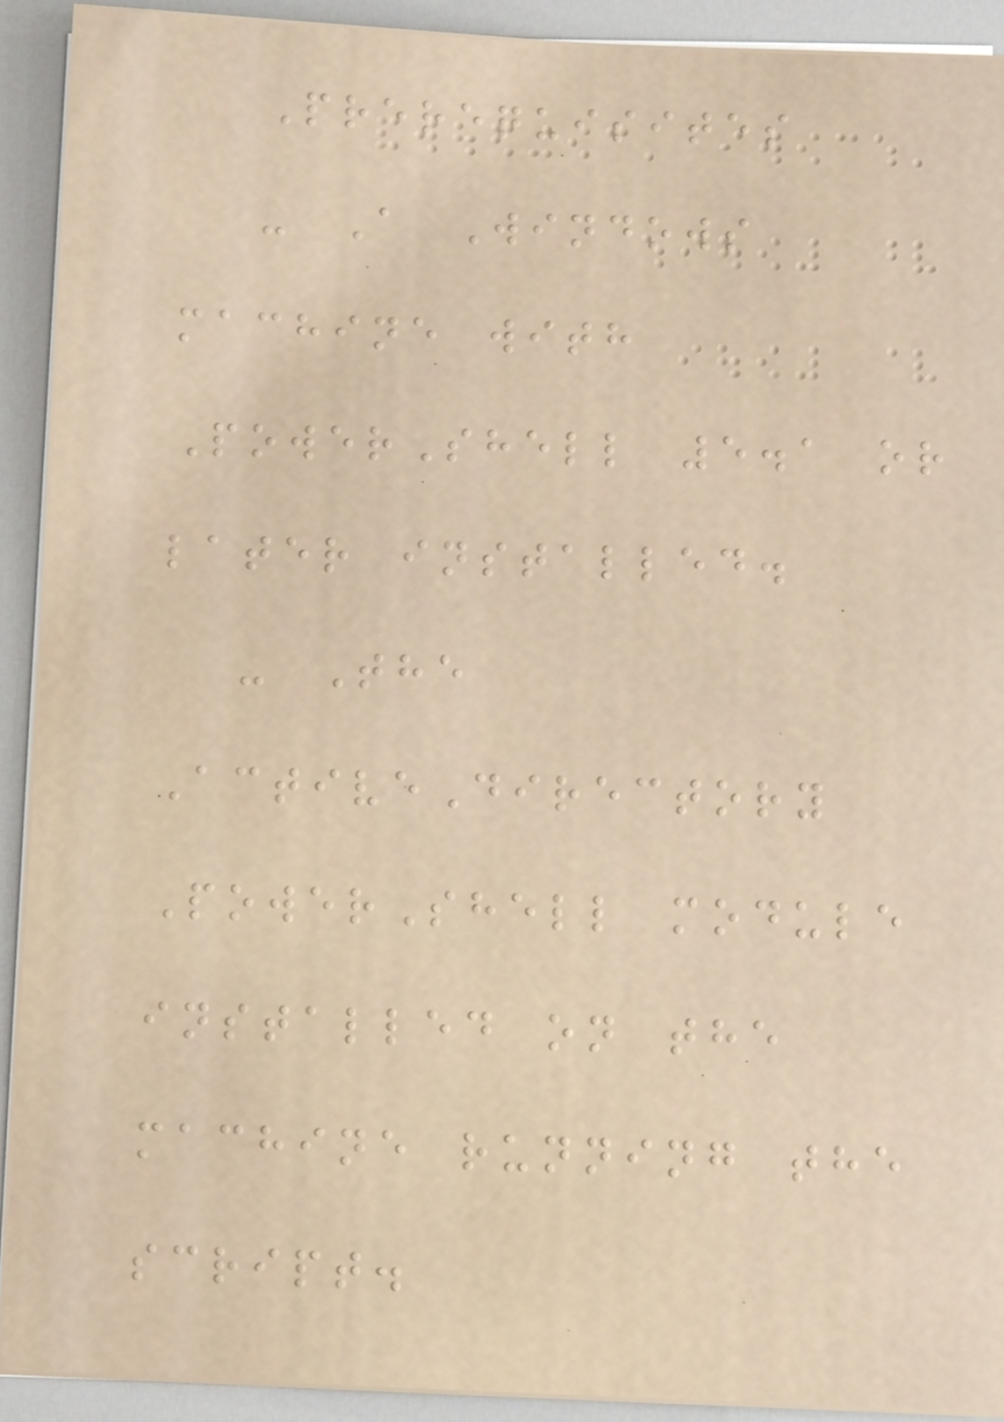Prerequisites
- A Windows
machine with
PowerShell 5.1 or
later installed.
- The
ActiveDirectory
PowerShell module
installed on the
machine running the
script.
